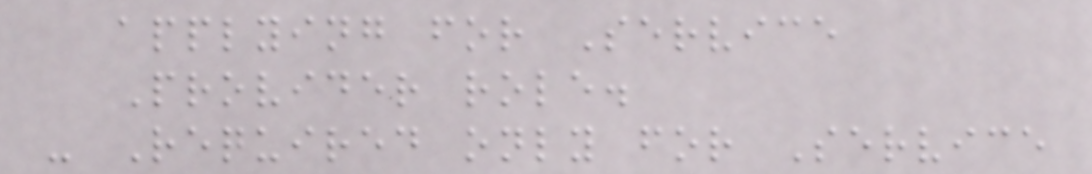applying for Service
Provider role.
- Required only for Service
